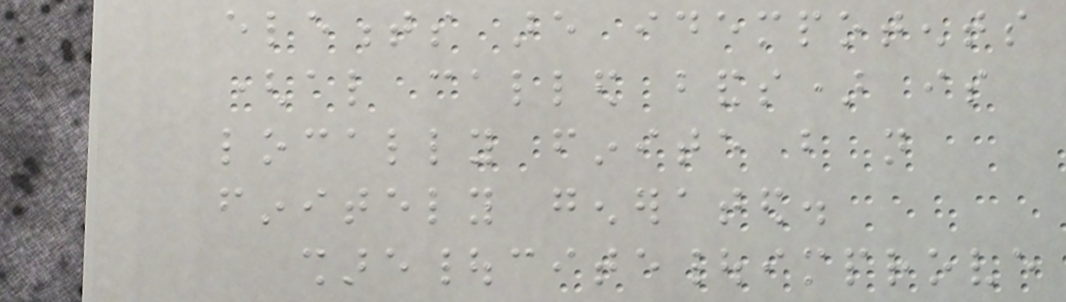elements are idempotents
(also called bands) is
locally finite but not
finitely generated.
share|cite|improve
